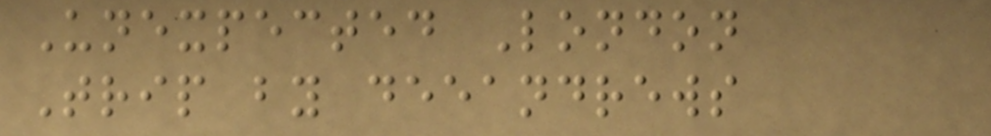Unexpected London
Trip by deeandrews
